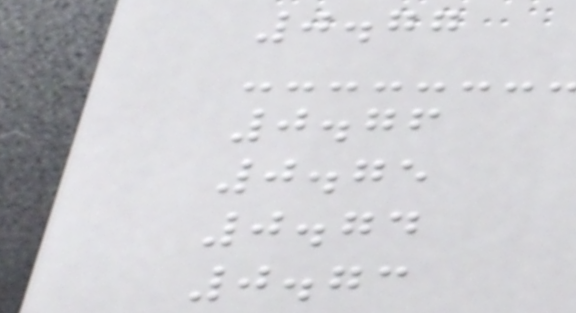0.77
0.76
0.75
0.74
0.73
